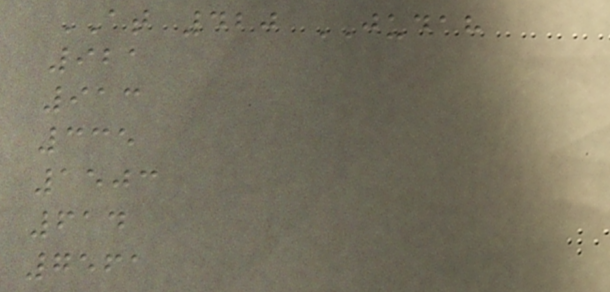AT 420 JUDAH
921
913
335
1503
614
7561
